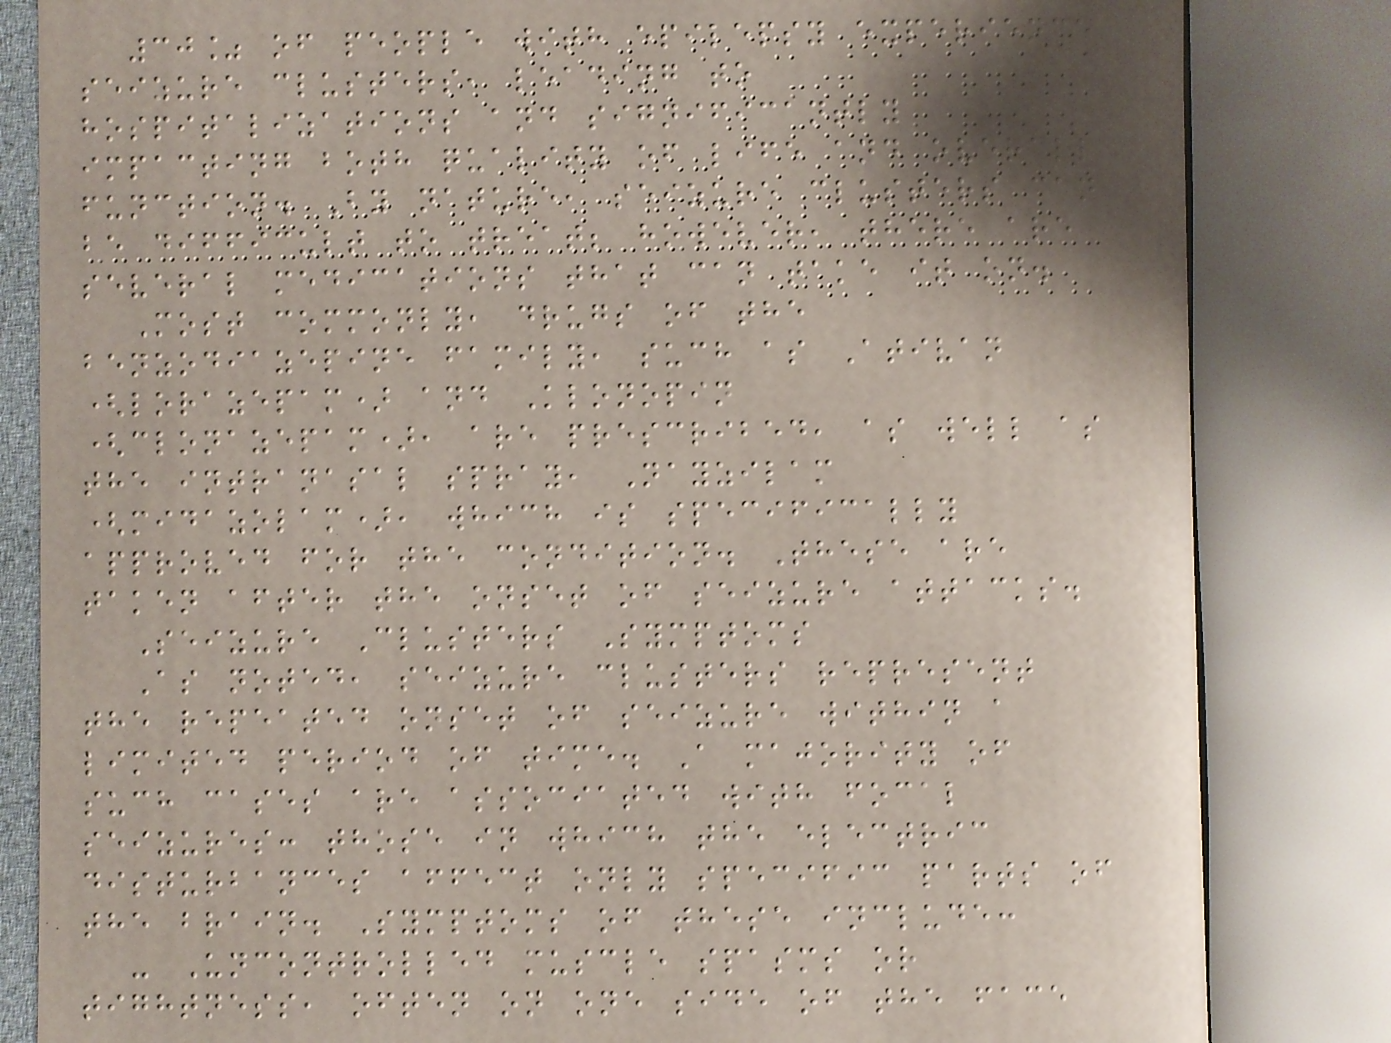30% of people with epilepsy experience
seizure clusters, leading to
hospitalizations and significantly
impacting both quality of life and overall
function. By nature, seizure clusters can
be difficult to treat; however, there are
several medications that can take it on.
Most commonly, drugs of the
benzodiazepine family, such as Ativan
(lorazepam) and Klonopin
(clonazepam), are prescribed, as well as
the intranasal spray, Nayzilam
(midazolam), which is specifically
approved for the condition. These are
taken after the onset of seizure attacks.
Seizure Clusters Symptoms
As noted, seizure clusters represent
the repeated onset of seizure within a
limited period of time. A majority of
such cases are associated with focal
seizures: those in which the electric
disturbances affect only specific parts of
the brain. Symptoms of these include:
- Uncontrolled muscle spasms or
tightness, often on one side of the face
